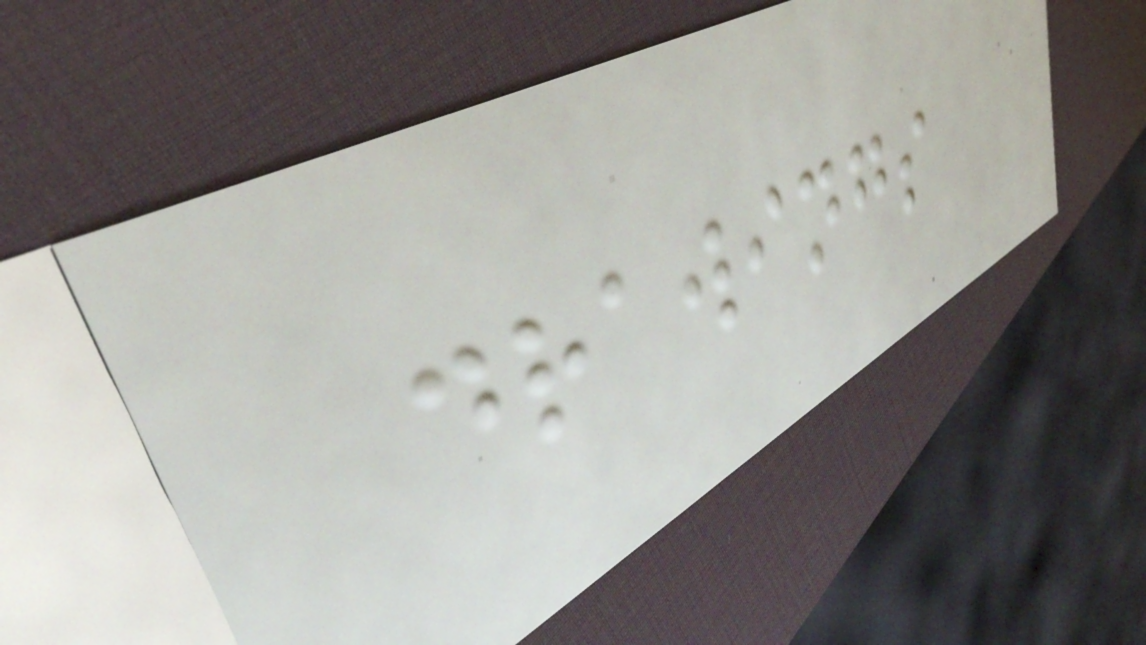drawings
